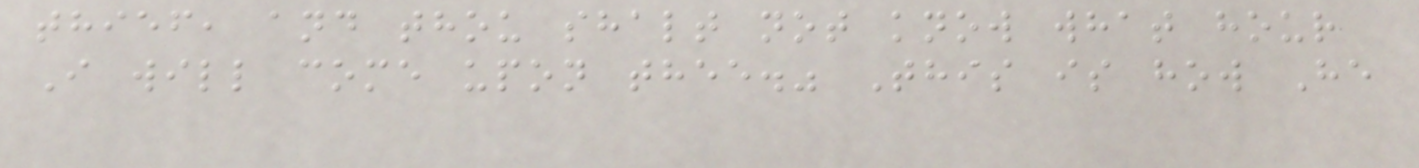thief, and thou shalt not know what hour
I will come upon thee." This is how He
